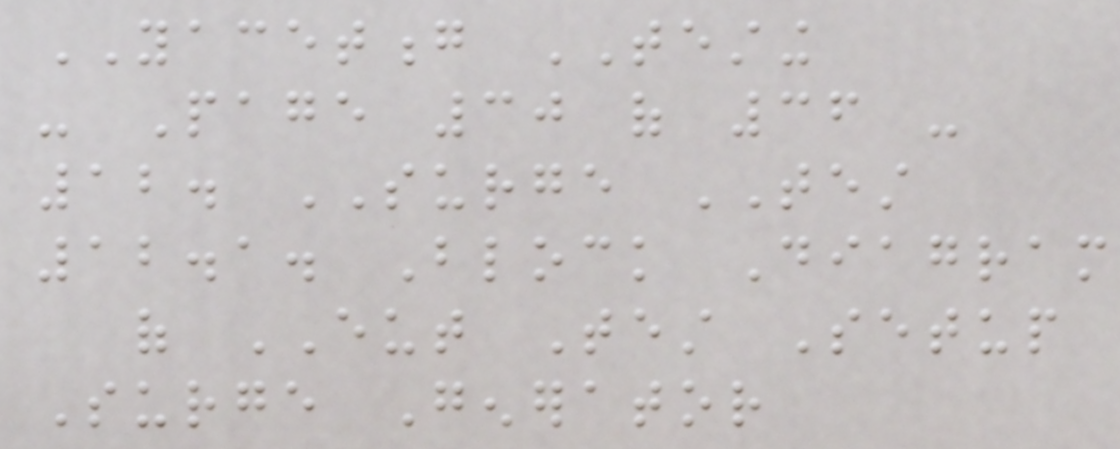YACETONG TESTING
- Page 30 of 36 -
12. SURGE TEST
12.1. Block Diagram
of EUT Test Setup
Surge Generator
